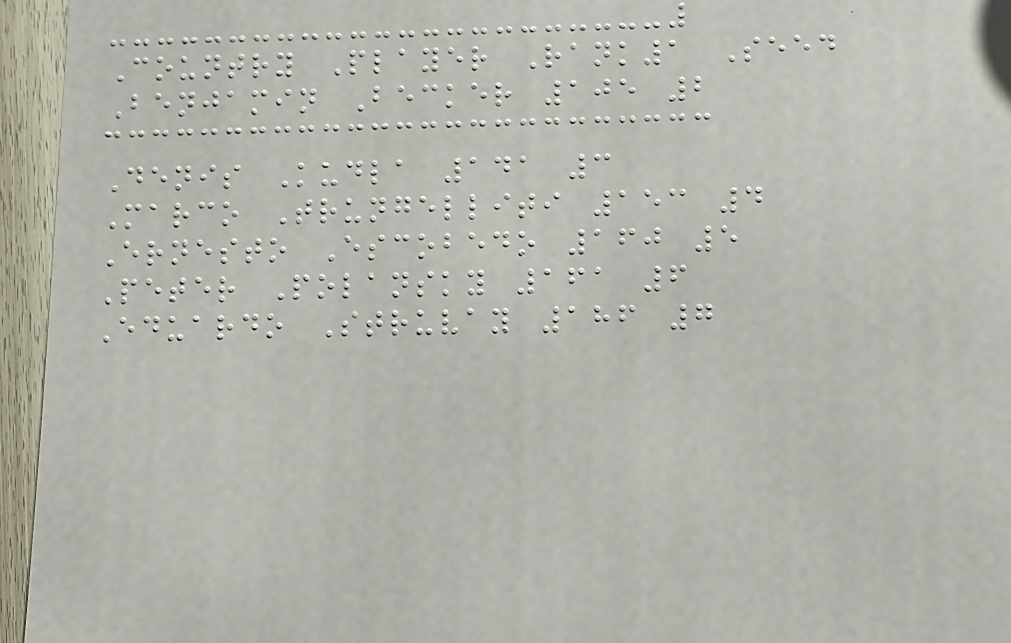Country Player Rank1 Seed
Benjamin Becker 105 2
Denis Kudla 141 3
Marco Trungelliti 153 4
Ernesto Escobedo 160 5
Peter Polansky 161 6
Eduardo Struvay 186 7
